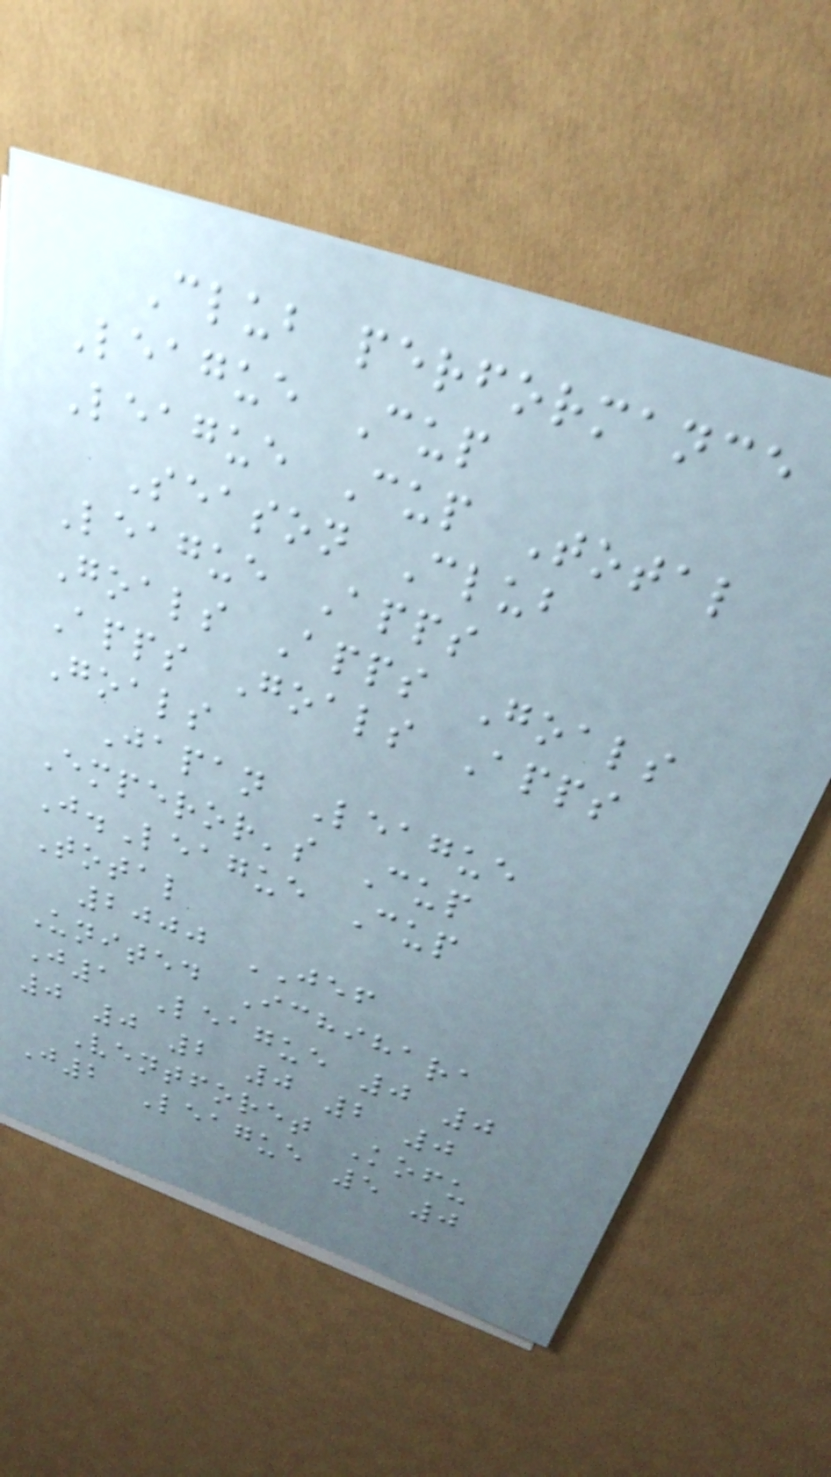Club performance
League Cup
League Cup Total
Season Club
League Apps
Goals Apps Goals
Apps Goals Apps
Goals
Japan League
Emperor's Cup
J.League Cup
Total
2000 JEF
United Ichihara
J1 League 0 0
0 0 2 0 2 0
Ventforet Kofu
J2 League 5 0
